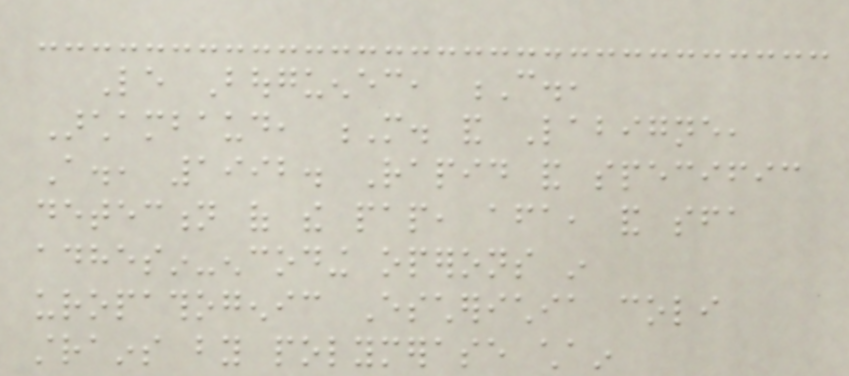Le Bouguenec, C.,
Archambaud, M. and Labigne,
A., 1992. Rapid and specific
detection of the pap, afa, and sfa
adhesin-encoding operons in
uropathogenic Escherichia coli
strains by polymerase chain
